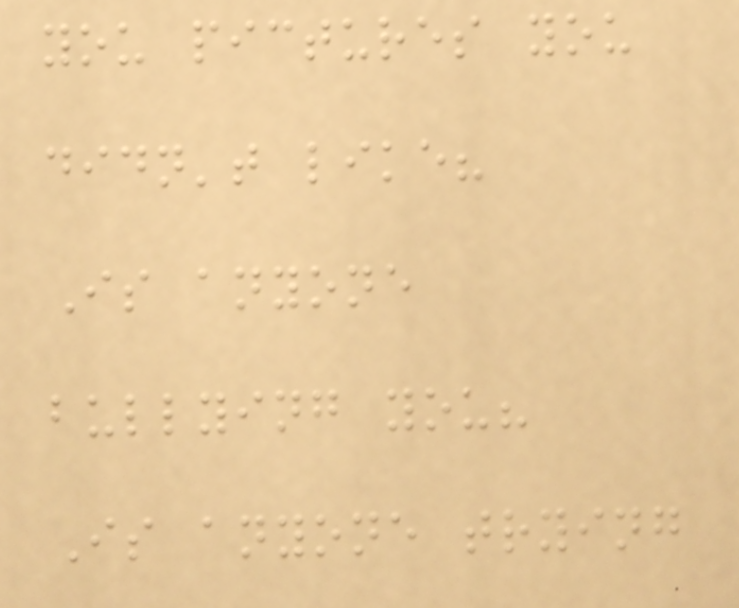you pictures you
didn't like?
Is anyone
bullying you?
Is anyone trying
